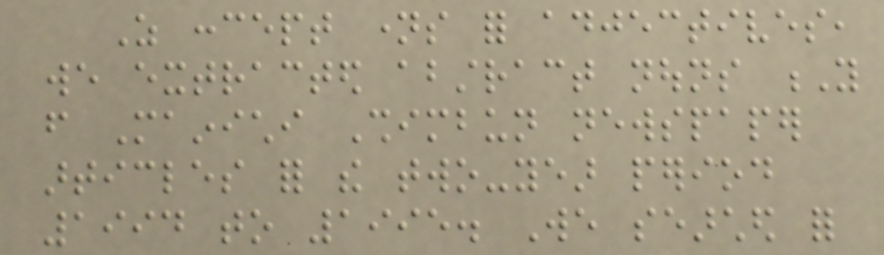As concept names for adjectives,
we extracted abstract nouns Y
from Mainichi Shimbun newspaper
articles for the two-year period
1994 to 1995. We searched for
